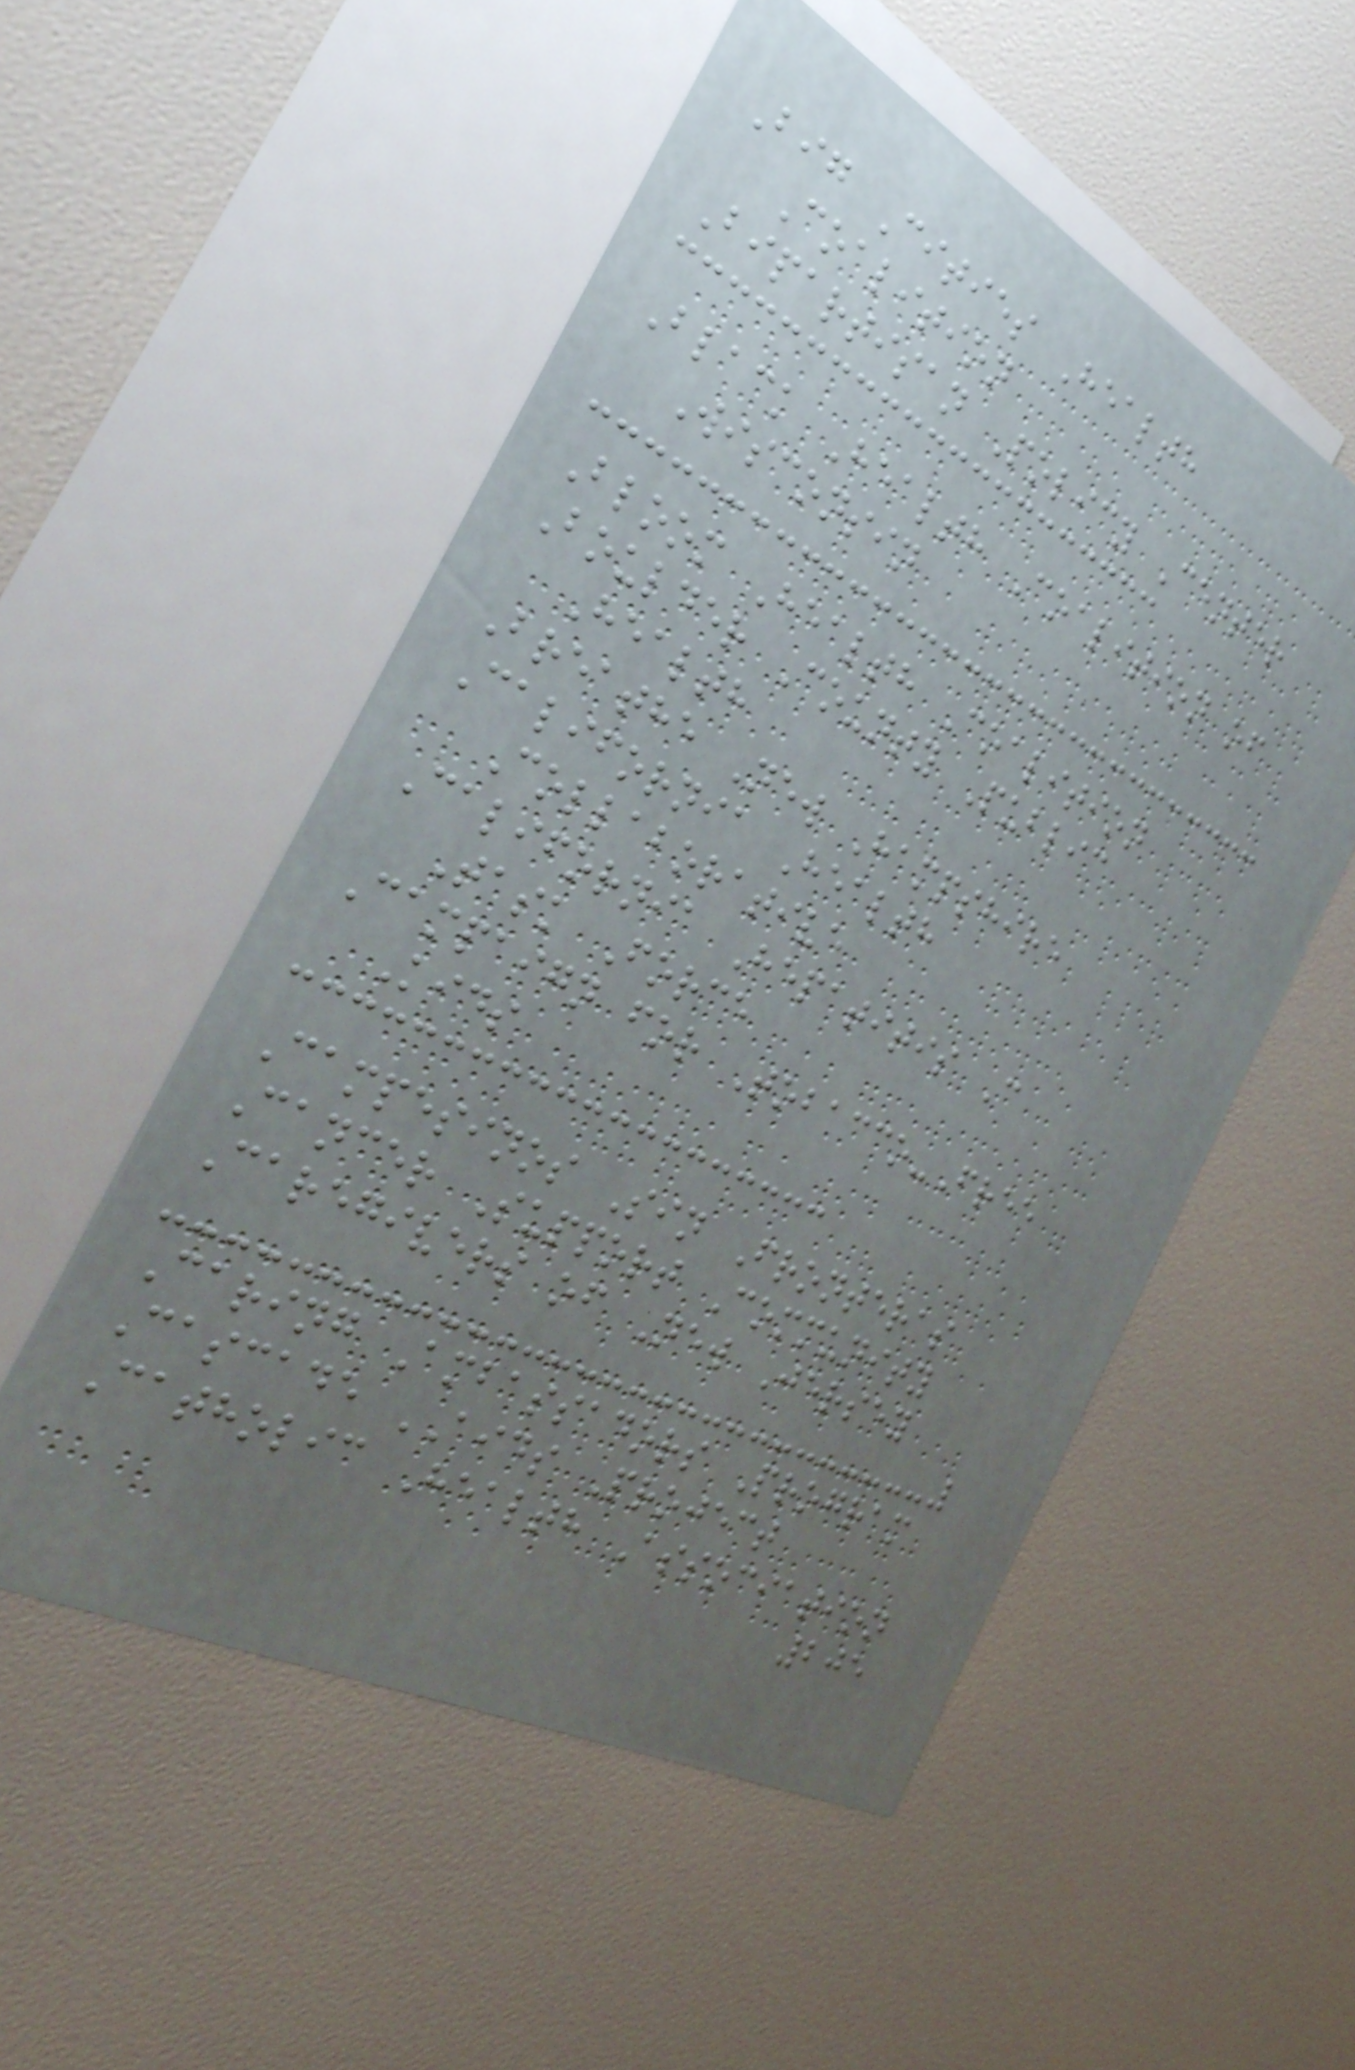Big Cities Health
Coalition
Bipartisan Policy Center
Black Health Coalition of
Wisconsin
Bloom Health Coalition
Boulder County Public
Health
Breathe New Hampshire
California Health
Collaborative
California Hepatitis C
Task Force
Campaign for Tobacco-Free
Kids
Campesinos Sin Fronteras
Cancer Support Community
Caregivers of New Jersey
Caring Ambassadors Program
Cascade AIDS Project
Catholic Health Association
205
